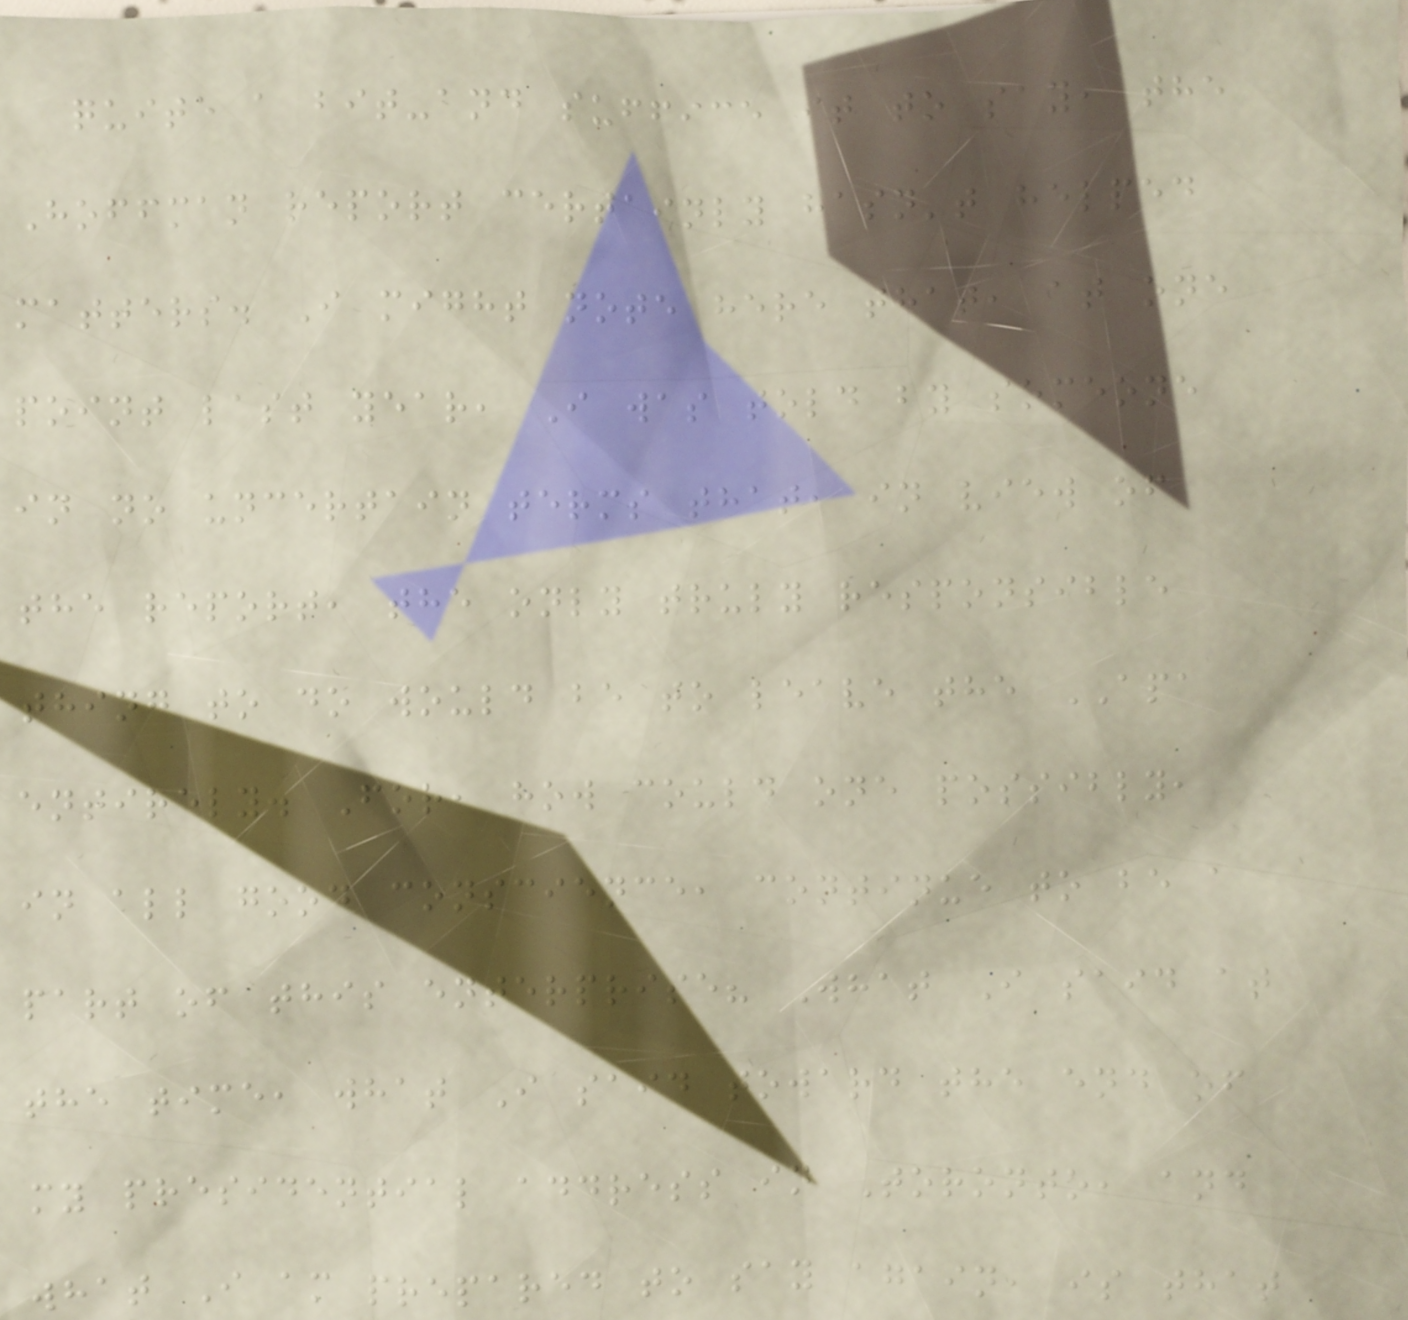quite a bit-and suffice it to say, the
Hoffman report certainly hasn't helped
matters. I might note here that, at one
point last year, I was told by someone
in no uncertain terms that, in view of
the report, the only truly responsible
thing to do would be to leave the APA
entirely. For, how could one possibly,
in all good conscience, continue to be a
part of this enterprise? What I said at
the time, what I said toward the end of
my presidential address in Toronto, and
what I am prepared to say again, is that
